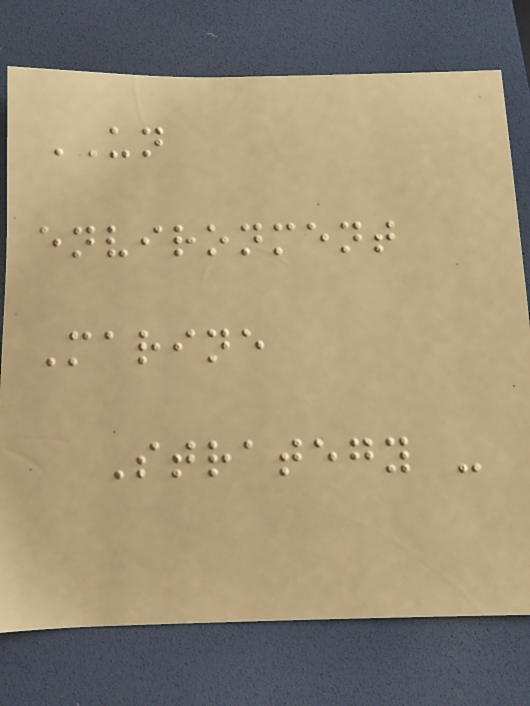UN
environment
Marine
Strategy -
